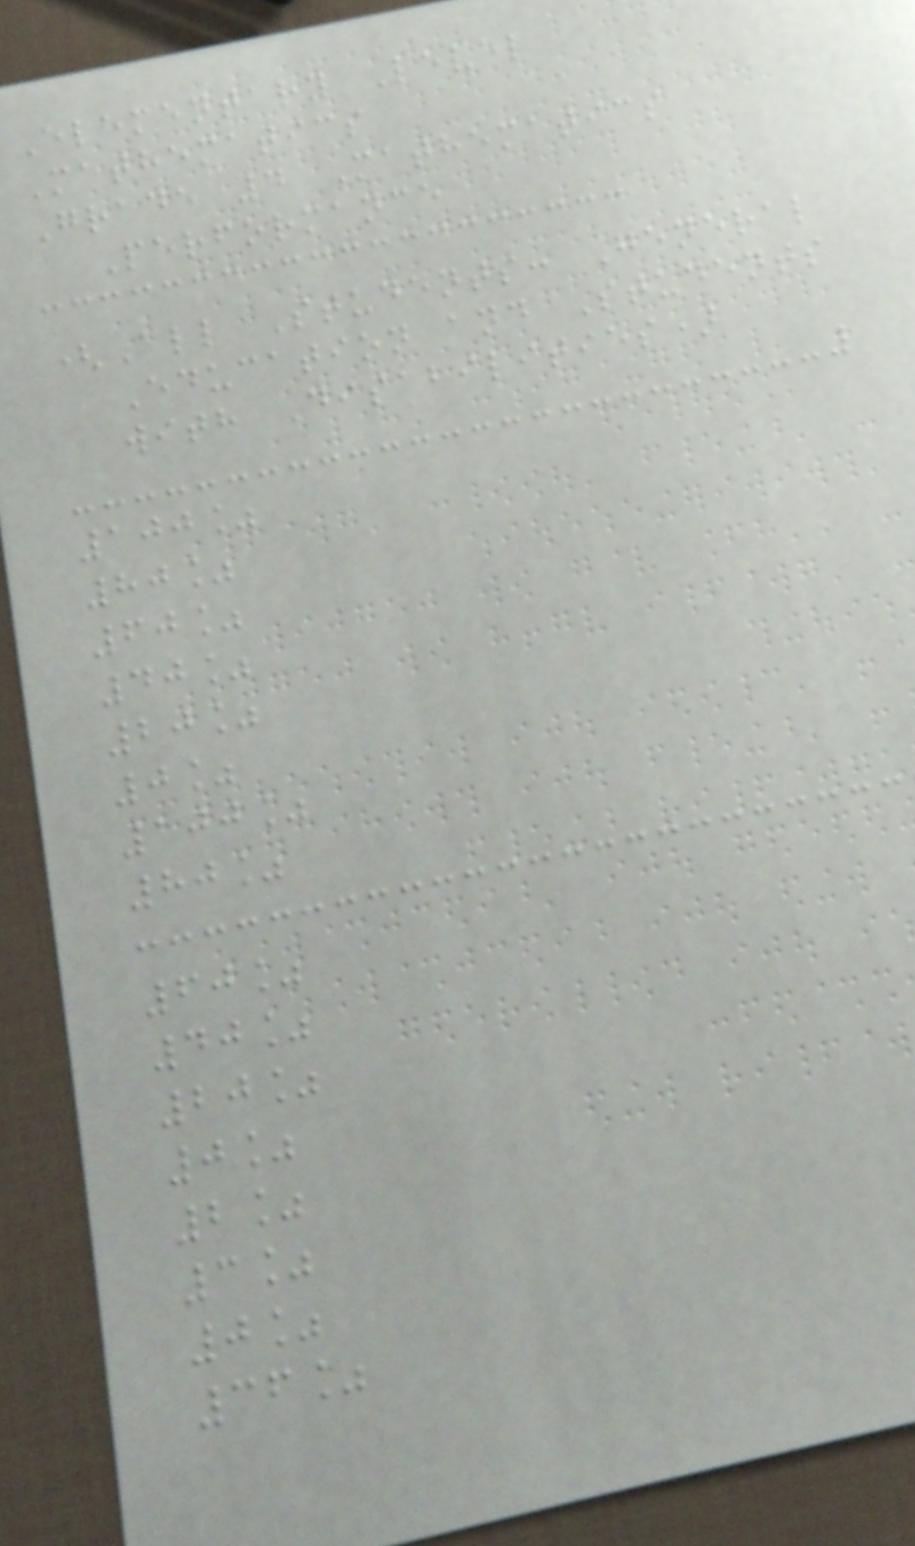Elementary Level
Mathematics
Grade 4 Mathematics
Performance
(All Students: General
Education and Students
with Disabilities)
100%
80%
60%
40%
20%
0%
100%
80%
60%
40%
20%
0%
2%
3%
0%
36%
